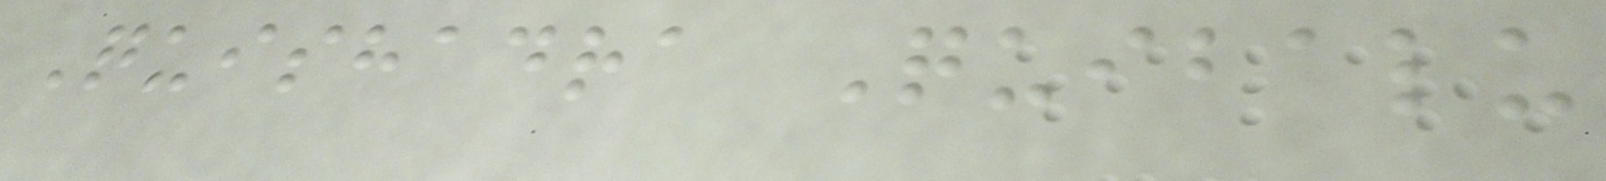Quishadra Quibalu
